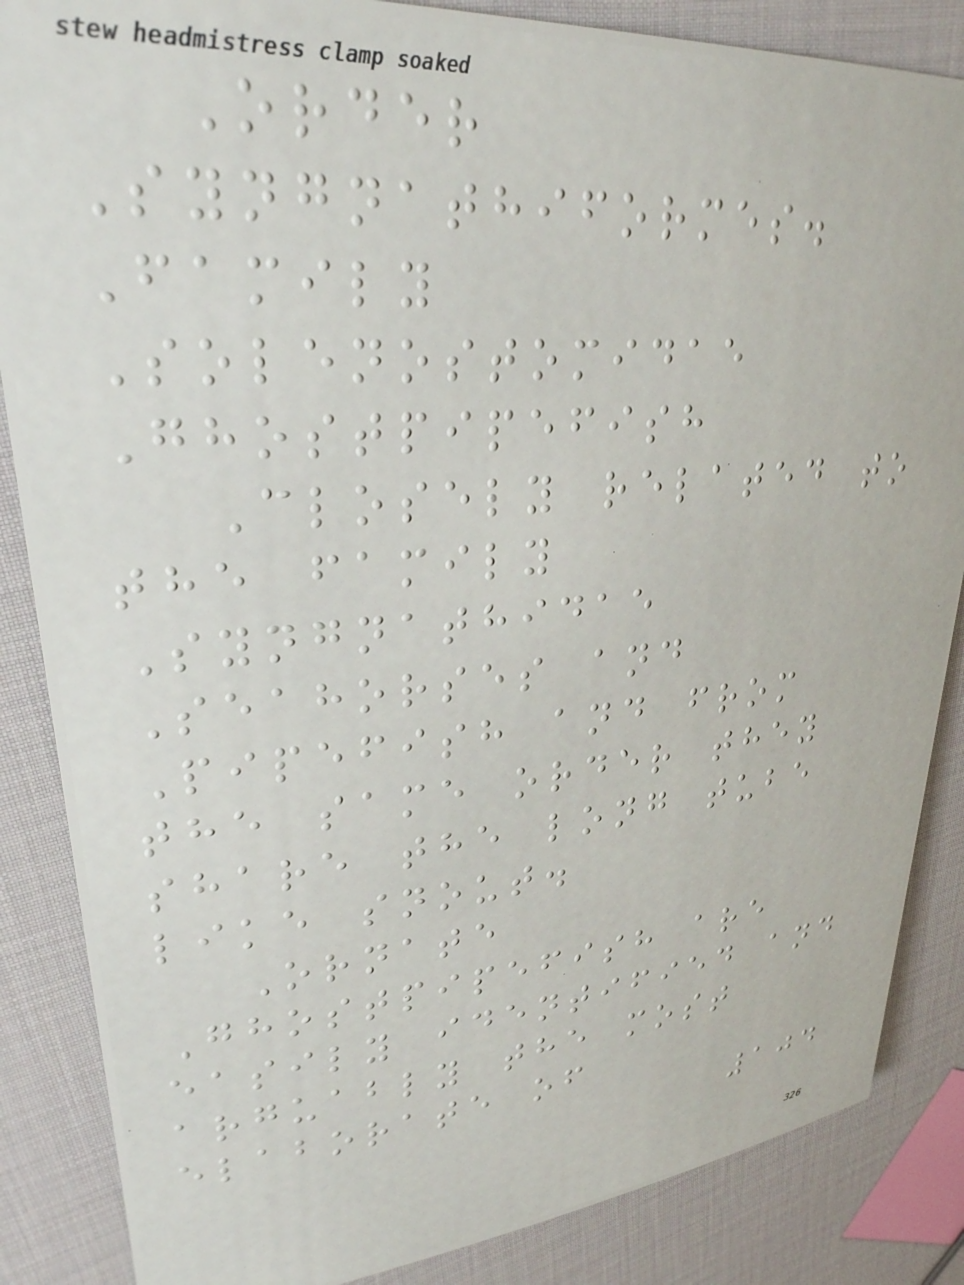Order
Syngnathiformes.
Family
Solenostomidae
Ghostpipefish
Closely related to
the family
Syngnathidae
Seahorses and
Pipefish and from
the same order they
share the long tube
like snout.
Ornate
Ghostpipefish are
easily identified and
arguably the most
elaborate of
104
